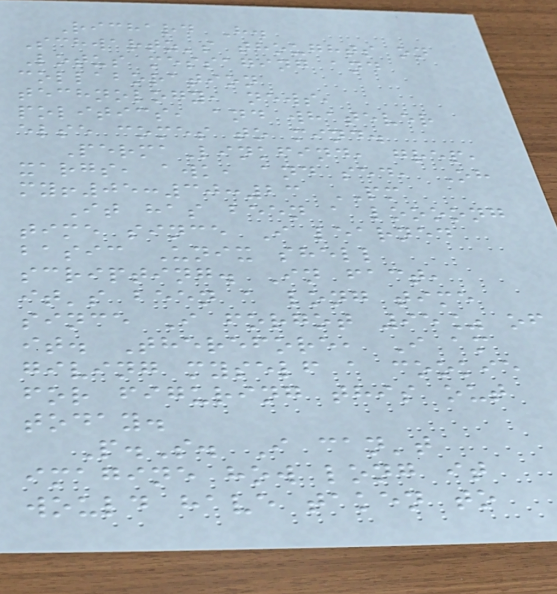Richard H.
Schwartz's thoughts on
Lotus messaging and
collaboration
technology, news,
politics, and whatever
else comes to mind.
PermaLinkfind, grep,
xargs, awk, and sed, Oh
my!05:30:23 PM
It has been a loooong
time since I learned
basic Unix shell
scripting. In fact,
it's been a long time
since I forgot 95% of
it. Therefore, I am
giving myself a cookie
for figuring this out
today.
P.S. I can't
imagine how long it
would have taken to
